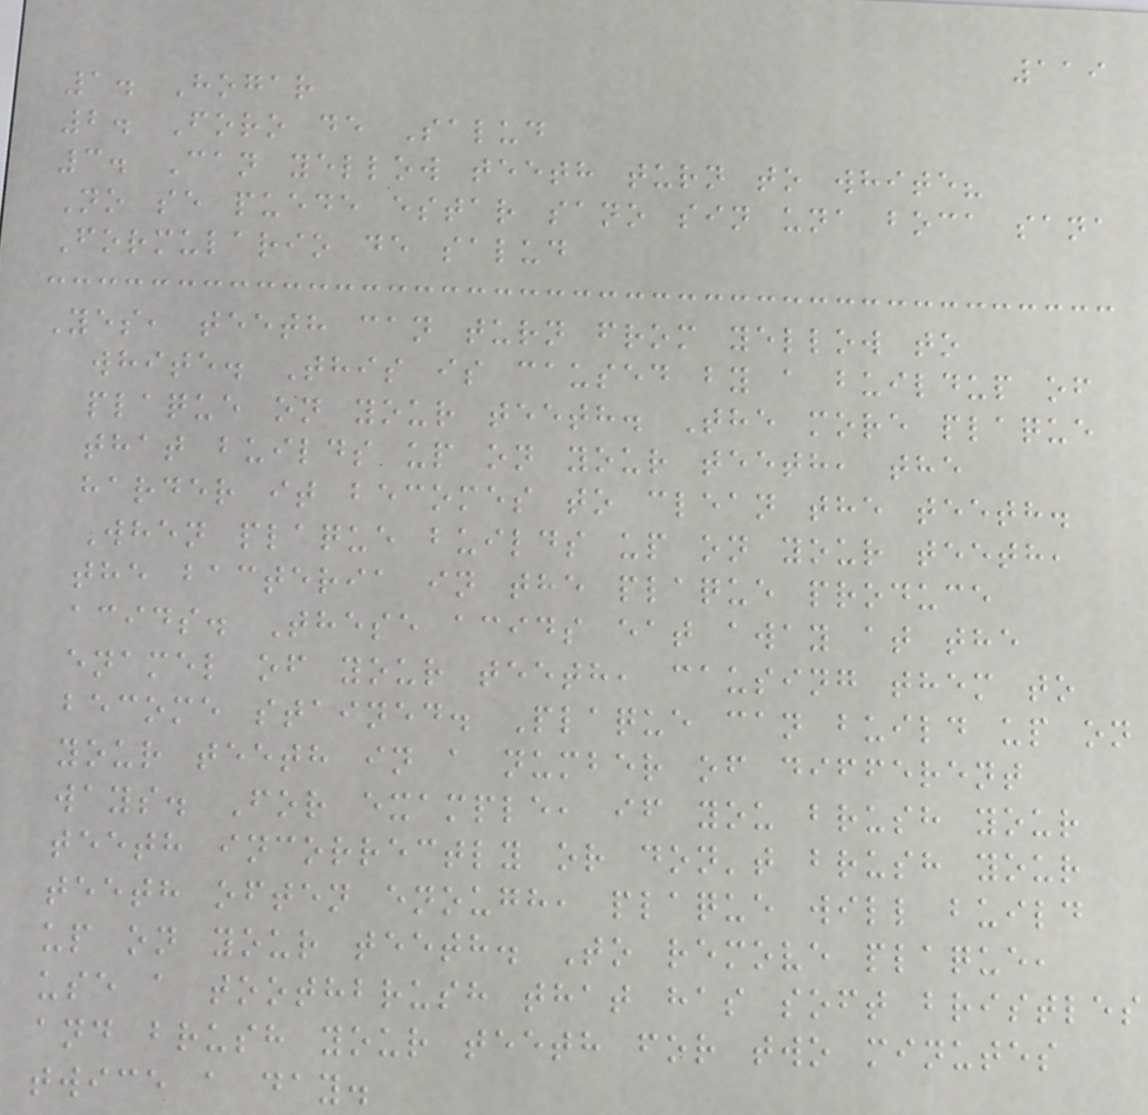119
1. Hogar
2. Foro de Salud
3. Can yellow teeth turn to white?
No se puede estar sano sin una boca sana
Formulario de salud
Yes, teeth can turn from yellow to
white. This is caused by a buildup of
plaque on your teeth. The more plaque
that builds up on your teeth, the
harder it becomes to clean the teeth.
When plaque builds up on your teeth,
the bacteria in the plaque produce
acids. These acids eat away at the
enamel of your teeth, causing them to
become stained. Plaque can build up on
your teeth in a number of different
ways. For example, if you brush your
teeth incorrectly or don't brush your
teeth often enough, plaque will build
up on your teeth. To remove plaque,
use a toothbrush that has soft bristles
and brush your teeth for two minutes
twice a day.
